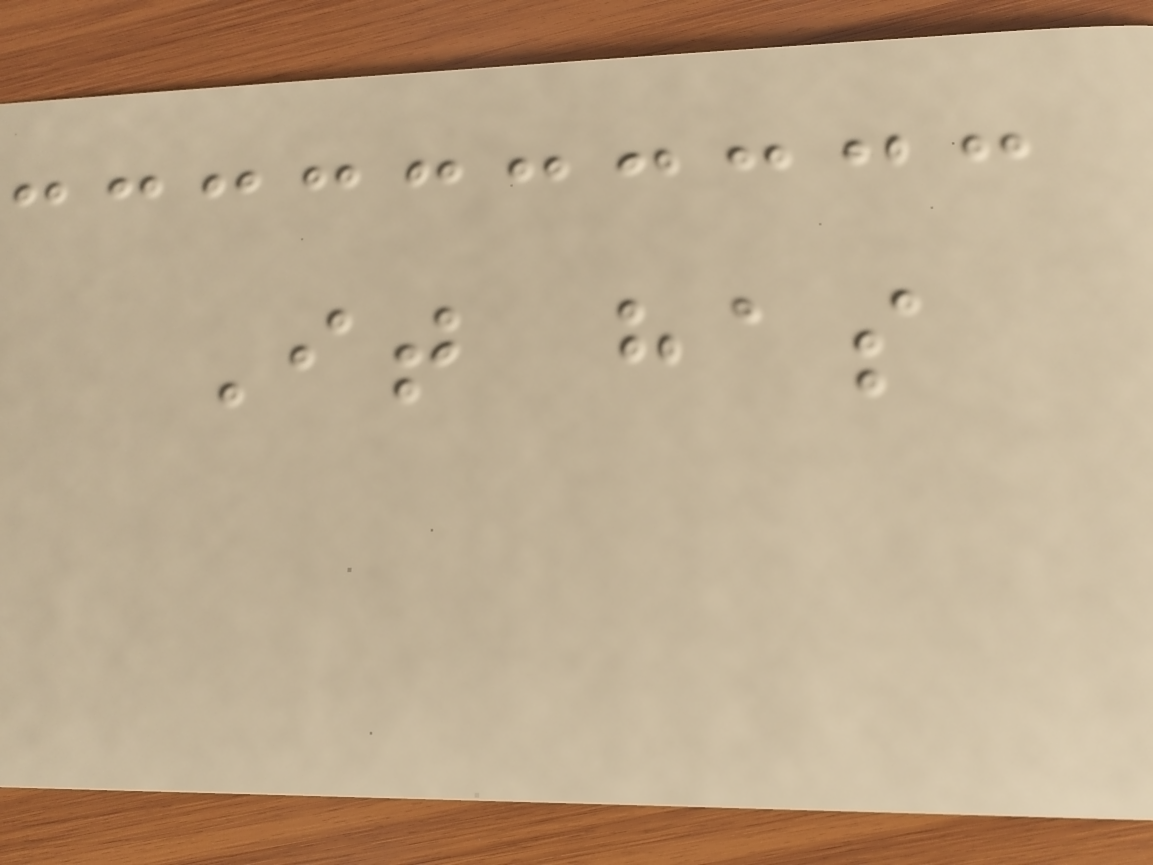It has
